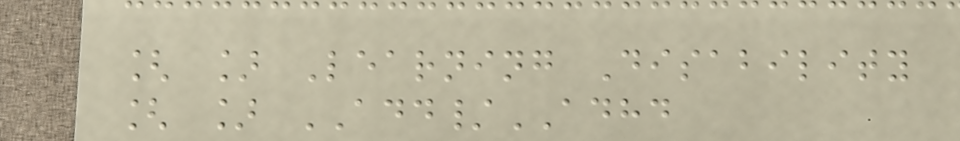[ ] Learning Disability
[ ] ADD/ADHD
